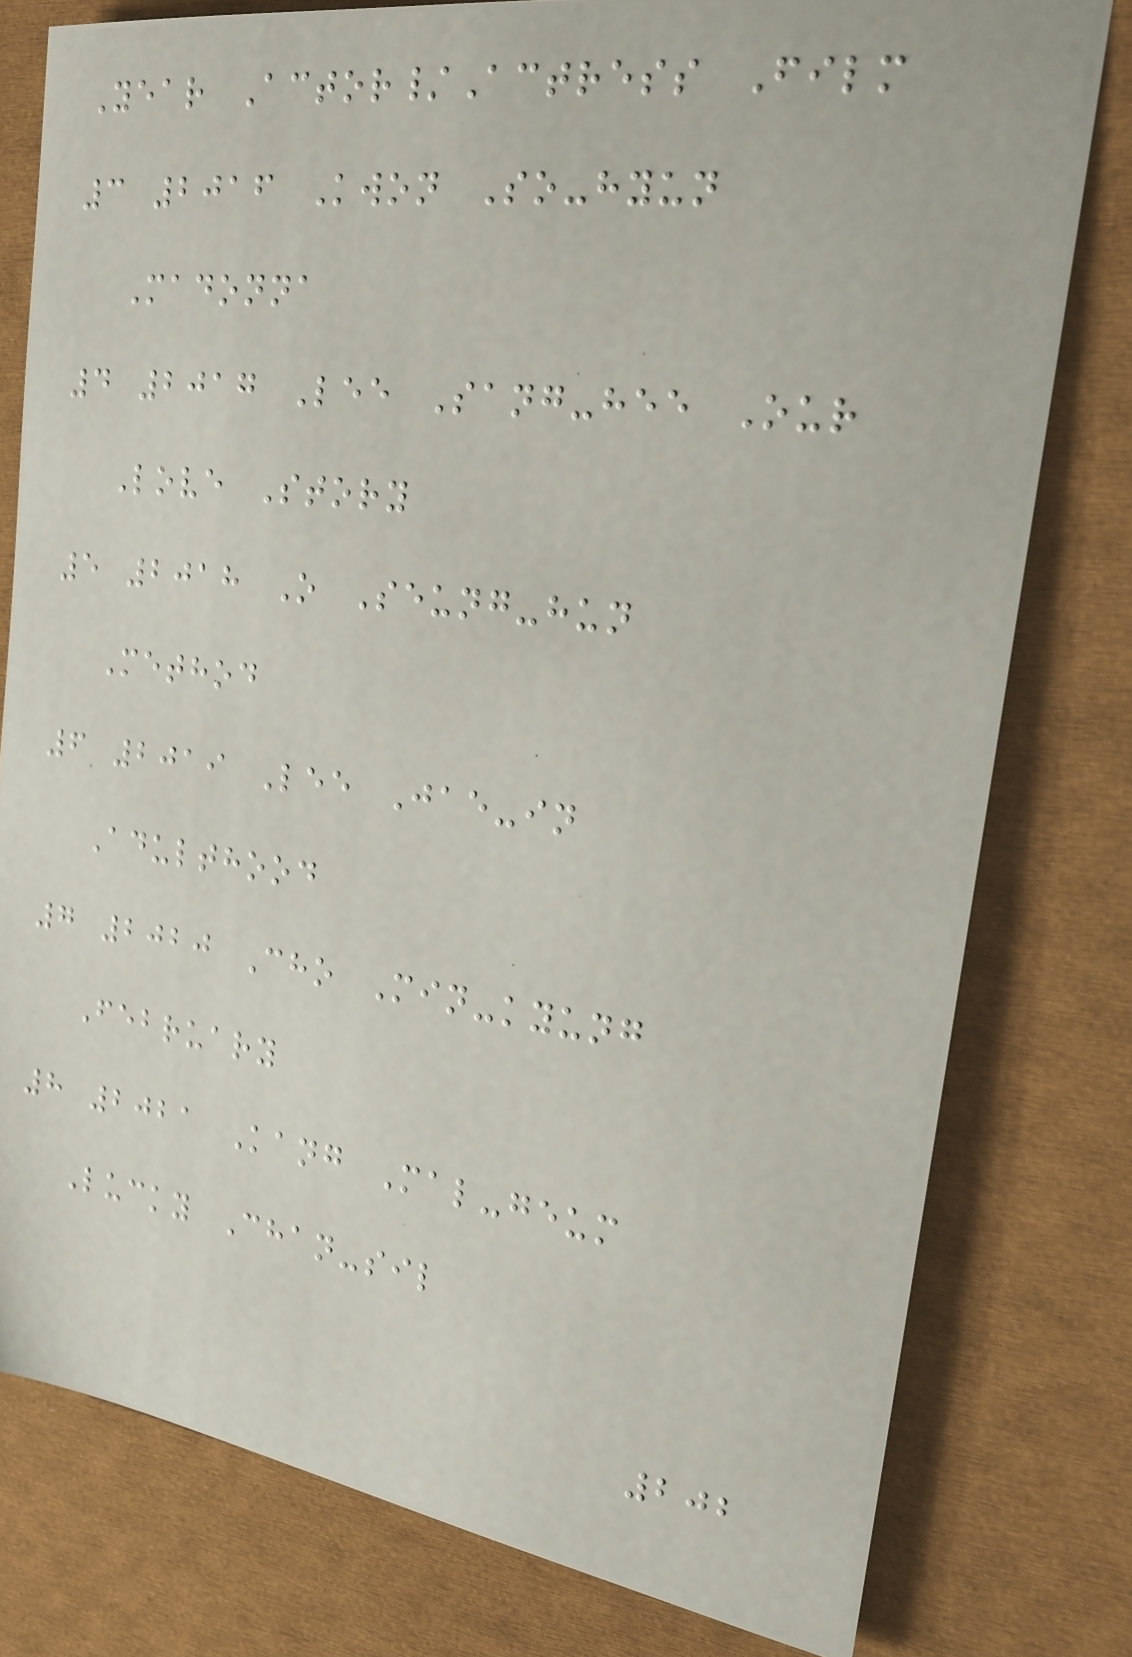Year Actor/Actress Film
3 2016 Kwon So-hyun
Madonna
4 2017 Lee Sang-hee Our
Love Story
5 2018 O Seung-hun
Method
6 2019 Lee Jae-in
Adulthood
7 2020 Cho Min-kyung
February
8 2021 Kang Mal-geum
Lucky Chan-sil
202
